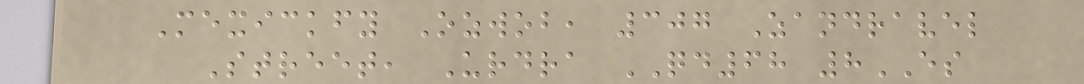Mexickfy Ozwob, 307 Zandravel
Street, Urdra QD68 8ES
